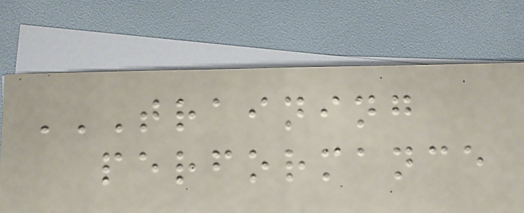TRAINING
PERFORMANCE
